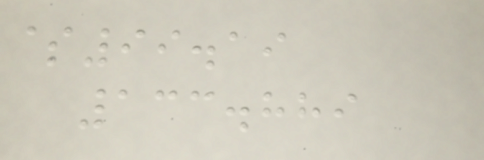$99.19
133.889
